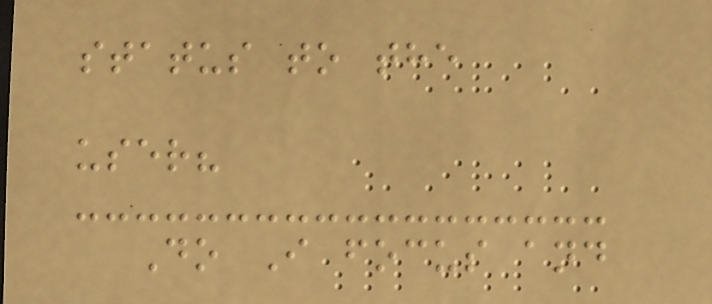status to the
user?
Do I focus and
